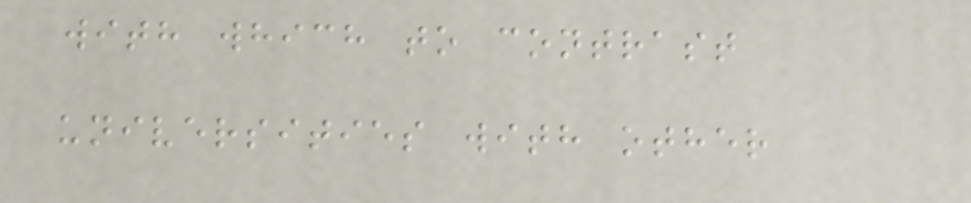with which to contrast
universities with other
